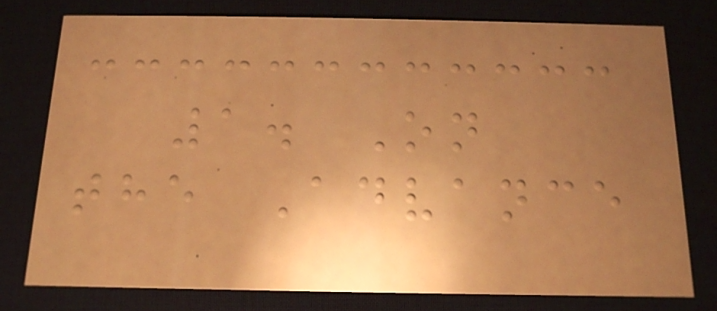1. On
the Advance
